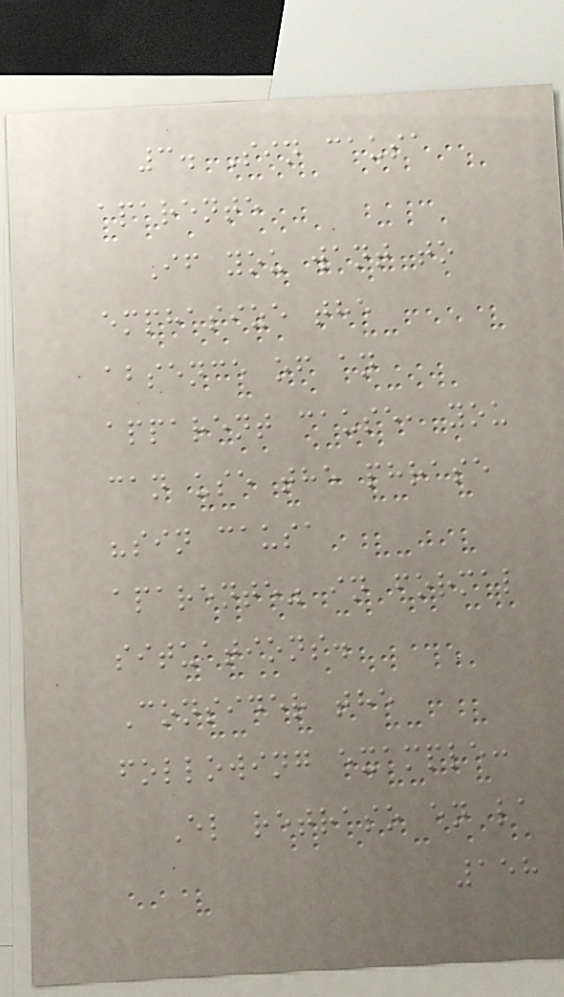3. Sin causa
aparente
If you want to
emphasize the
absence of an
apparent cause, you
can use the phrase
"sin causa
aparente" in formal
situations.
Consider the
following example:
El retraso en la
158
